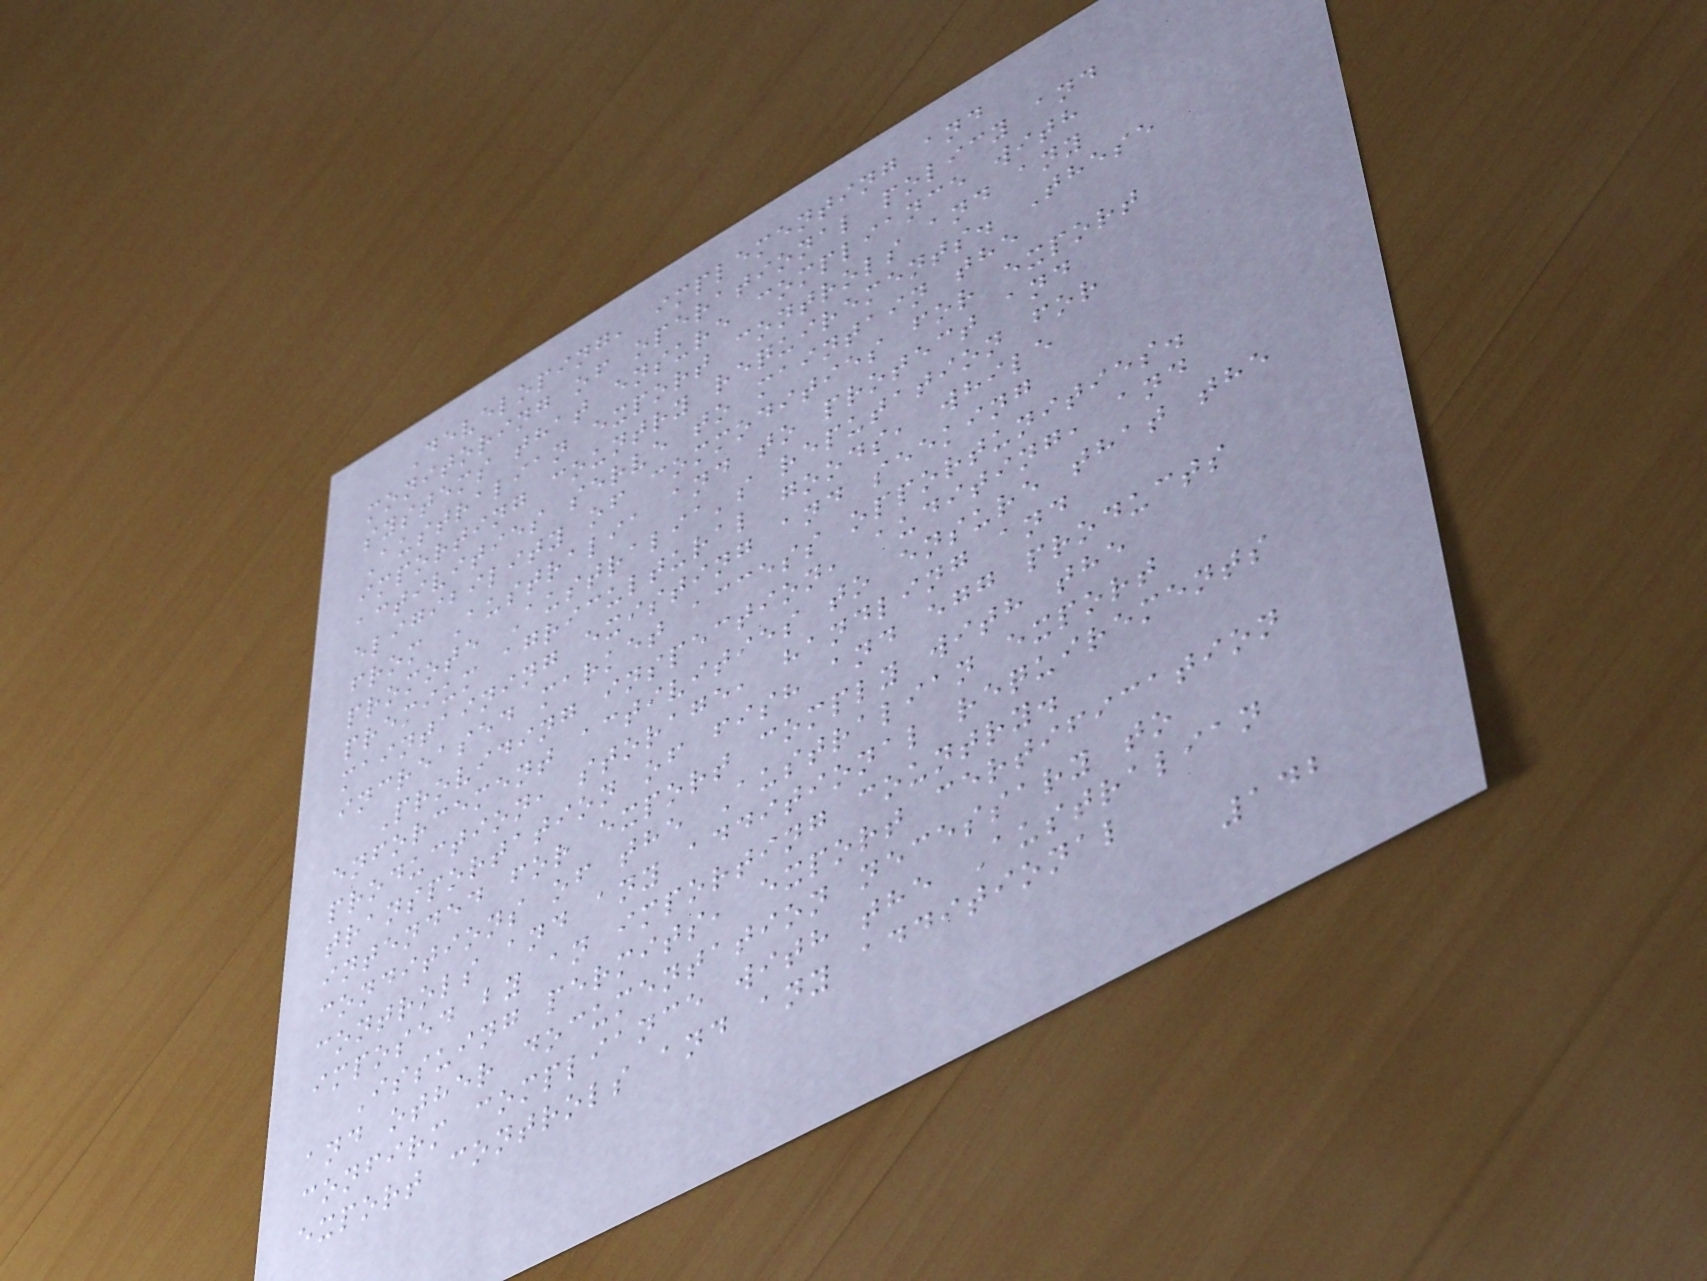Developing, implementing and
monitoring of operational policy and
systems that ensure compliance with
Australian export controls and any
importing country requirements. These
activities serve to maintain the
eligibility of commodities for export
from Australia and to protect and
promote Australia's reputation for
premium agricultural goods, while
maintaining existing and seeking
increased market access opportunities.
Providing inspection, auditing, and
enforcement activities to ensure that the
production, storage, handling and
transportation of fish and egg products
intended for export comply with the
conditions of the Australian export
controls and any additional requirements
imposed by an importing country.
Issuing permits, export certification
and other documentation necessary to
confirm compliance with the Australian
export controls and any additional
142
